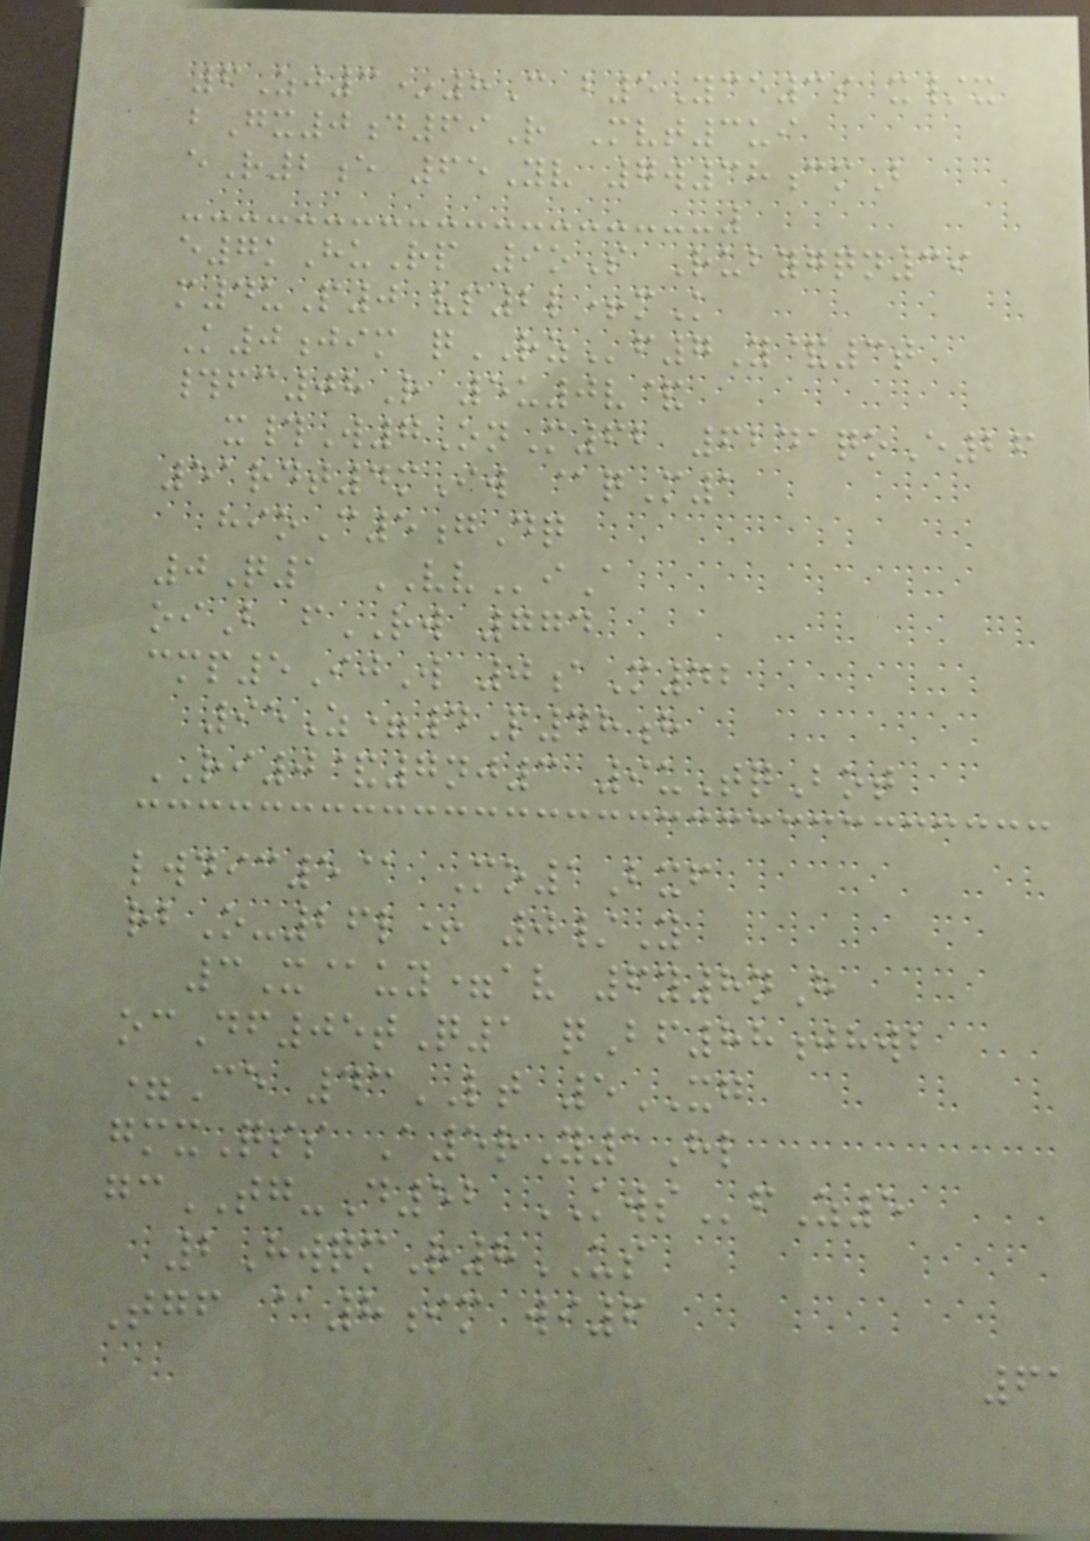6Zj3*8C b5Yce3s x/x
bGx0d69R Mvt3ui
eR2e 65Yv 7w38cmB
e7kHuRp 9oS Rubygqn39
m4uP0 vp2l+mK
K0jim qRZf7Y&3t
#fc08R 5u0v&
x#W7OnM62 6241qoE26
51rdt4mIw @qM1
hioC5gDq
0Q1 VViA
oiB fRW 774
cmp5IjW 0aM42
95Z=4P48h
RI0&7nj3 9uTqBot
lwdic5@ Mo1Bxf
rbO-26l+ 0/Y
3X@uy=av 6y8nH
ocDf05tQ1 qBf88jhwb
=Ce 43LT 5XG
gmxQss A5rY1Hl
gcTG-D52 KWSfZ5
2HwqmR8US
Tgf @8im wi6
61
